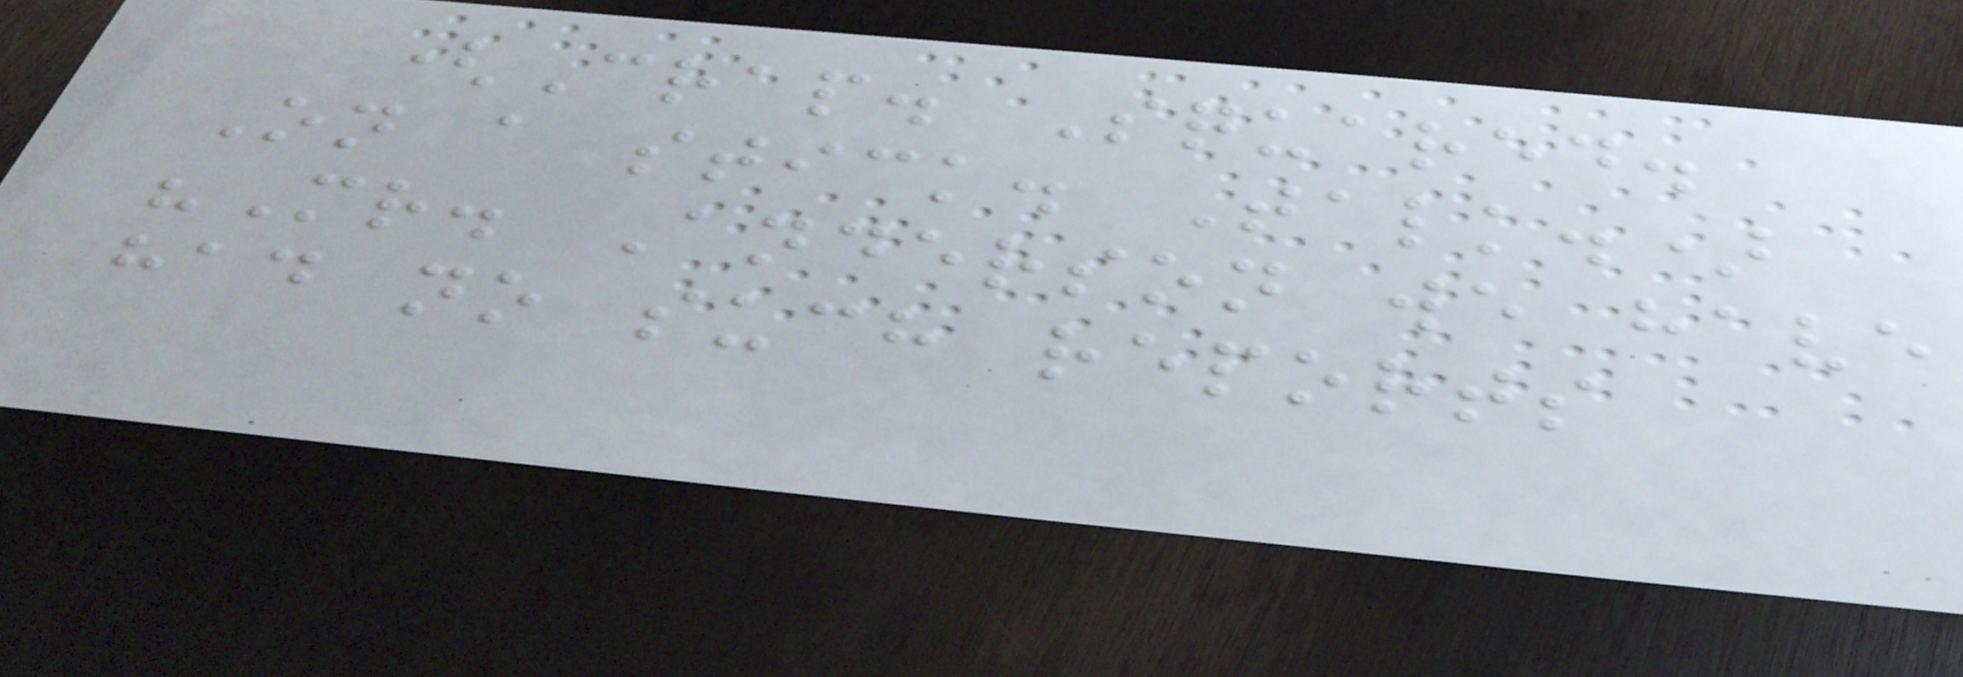(Crap. Squared.
On a stick. Talk.)
"Mr. Anderson we have
had no such reports
